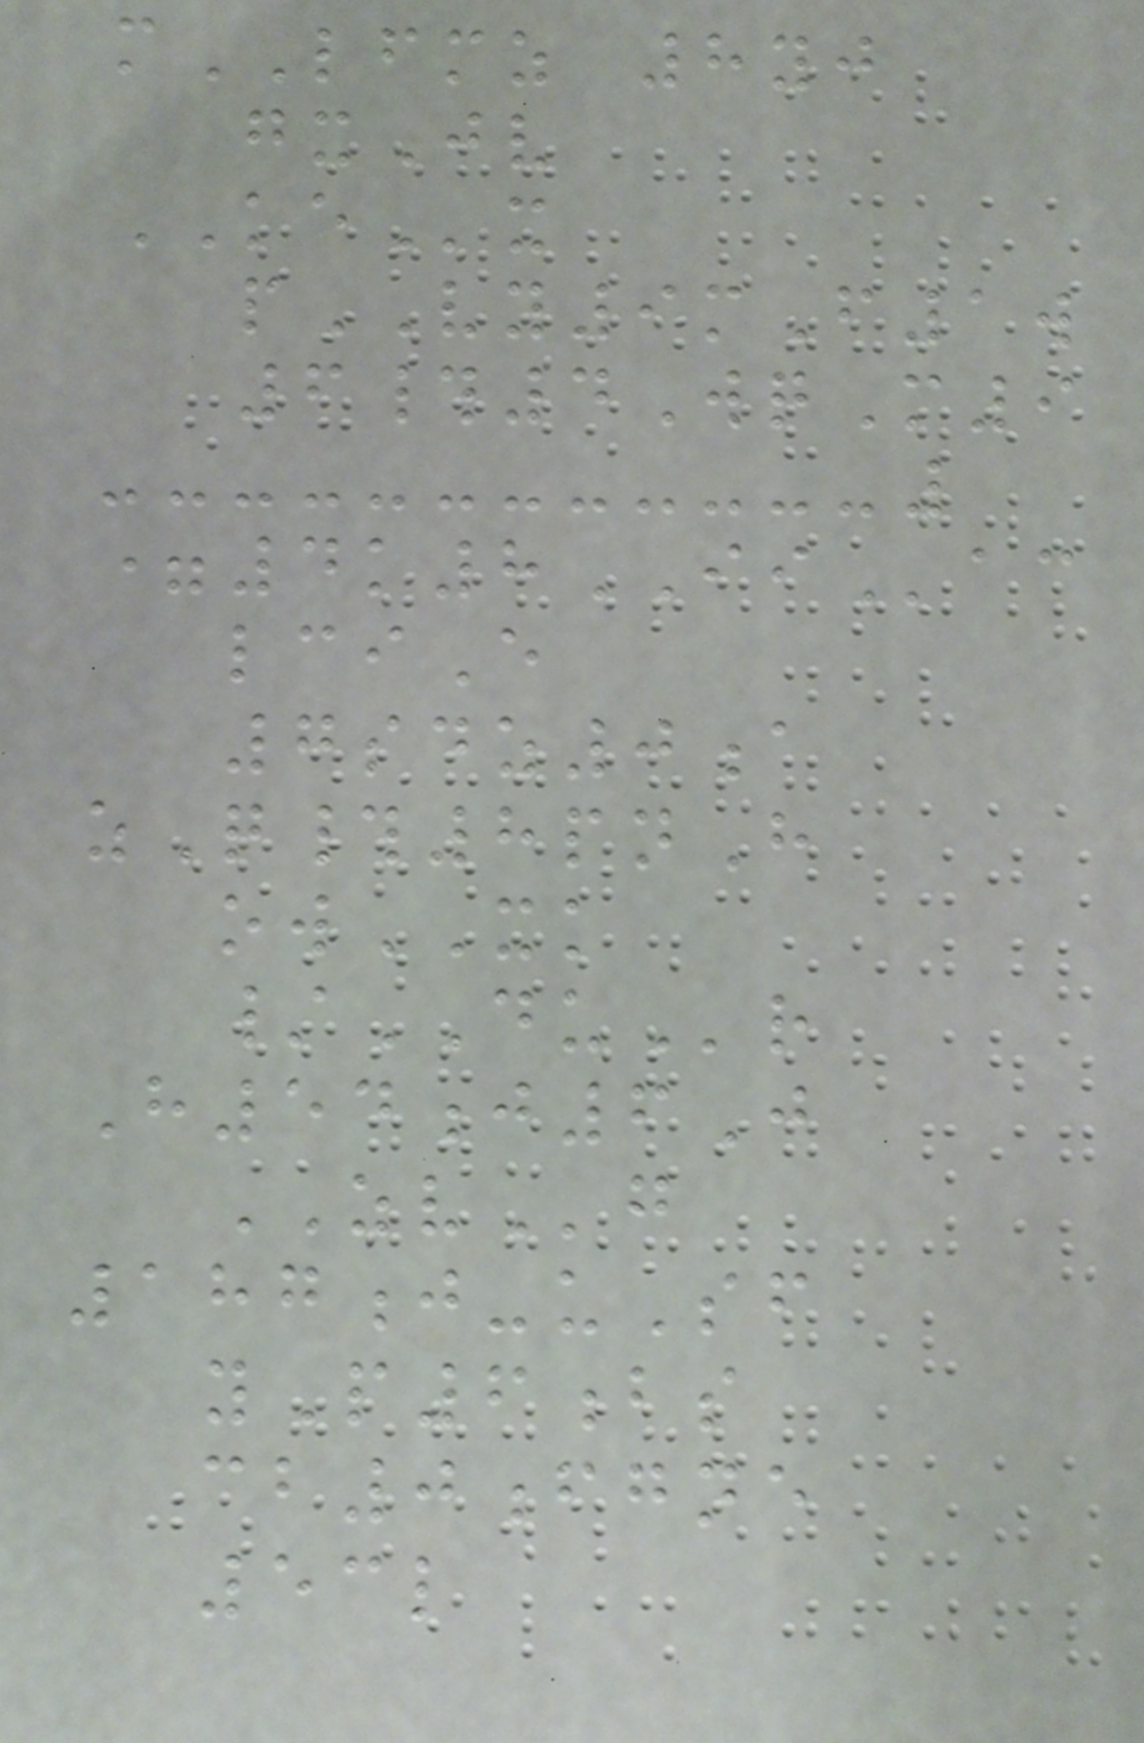mLFMZ 8yj
gxJv
KEx
pVY9mF1w
6#4WqM9
=4k8IIac
lciE
7sdz0a
zQ#8pnH
owXK
/DUr
H54j6J
ZVg
187j-uSf
yP6bs
cb0fgne
53l
